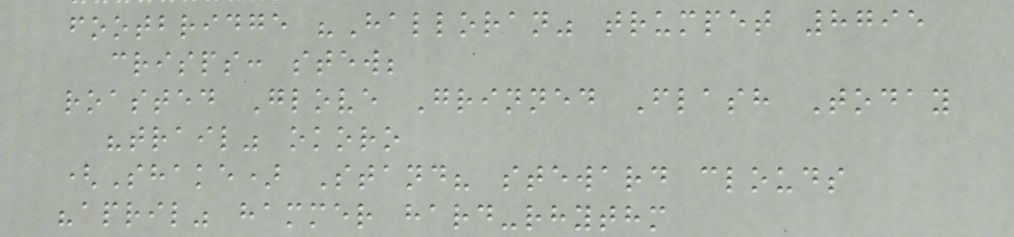footbridge "Halloran" trumpet 8795
crisps: stew;
roasted Glove Grinned Flash Today
"trail" okoro
(Shake) Stand? steward clouds
"april" hammer hard-rhythm
